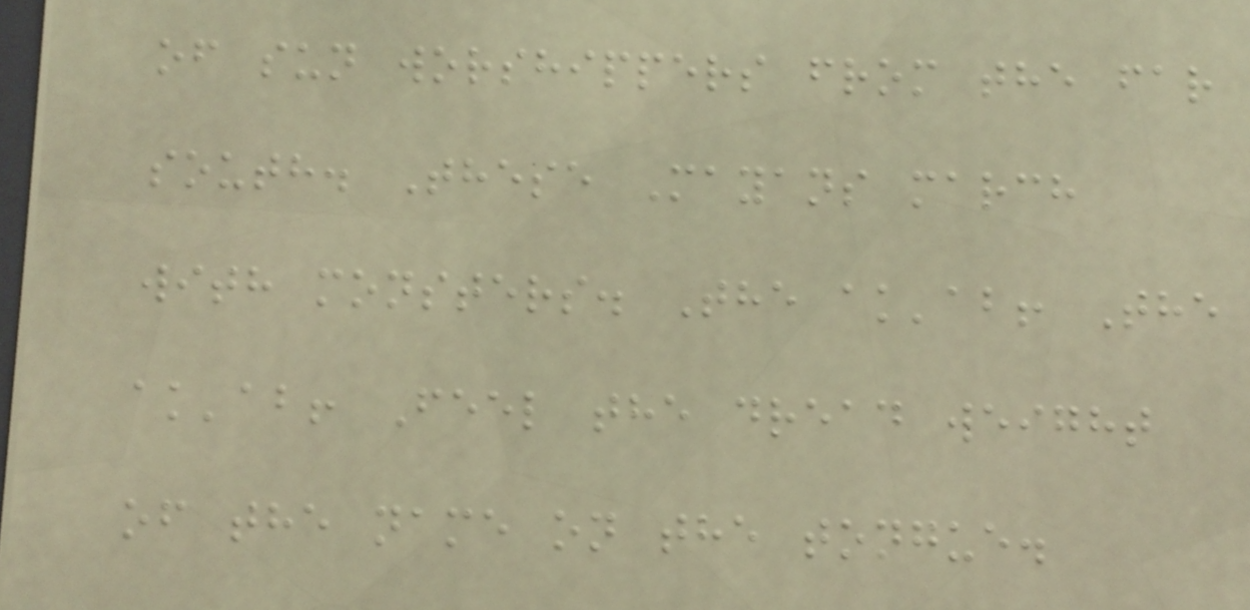of sun worshippers from the far
south. These Mayans march
with monsters. The ak'ab! The
ak'ab! Feel the dread weight
of the name on the tongue.
